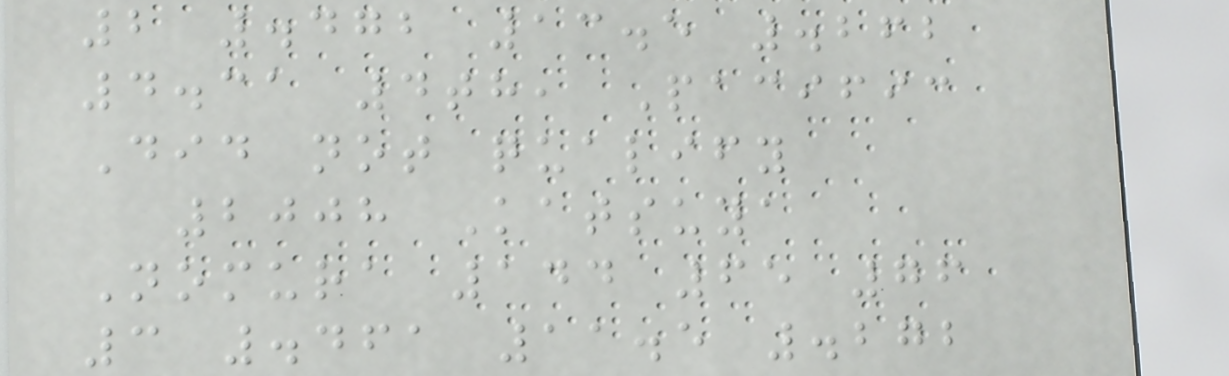2 .472 13.5 .262
4.31 4th, Pacific
Did not qualify
2008 Katsuya
Nomura 144 65 76
3 .461 11.5 .272
